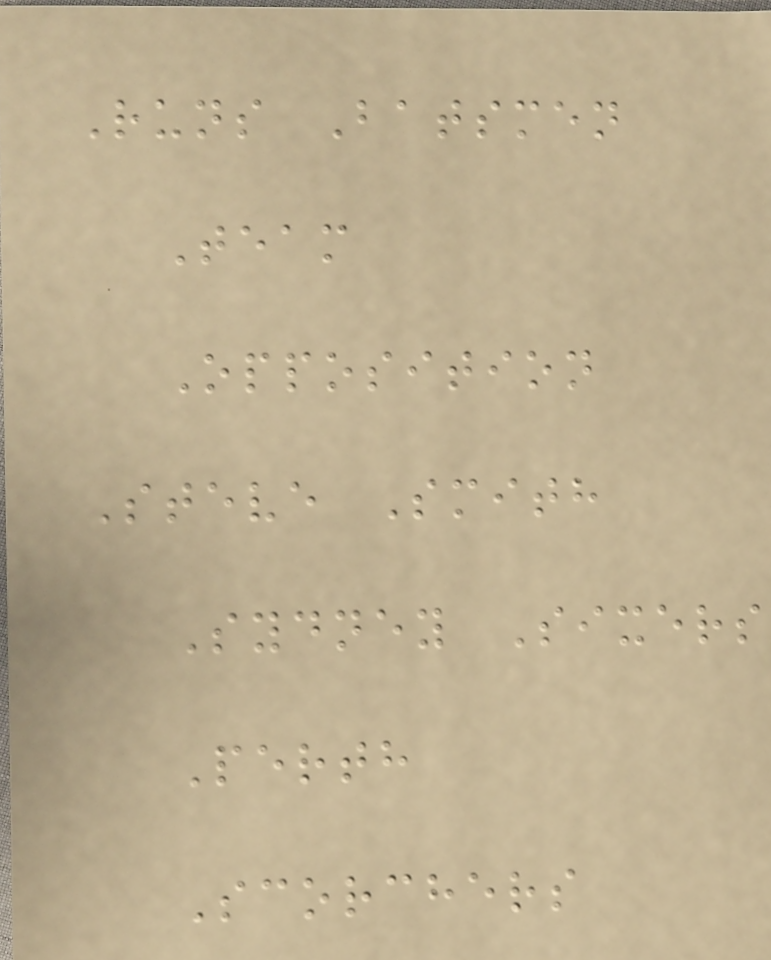Runs Batsmen
Team
Opposition
Steve Smith
Sydney Sixers
Perth
Scorchers
